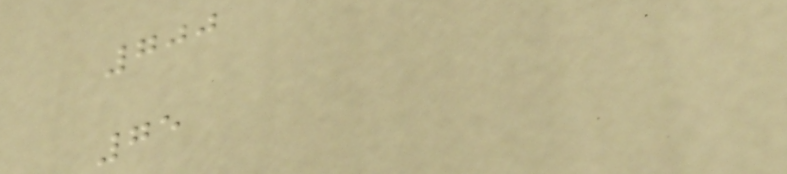700
75
